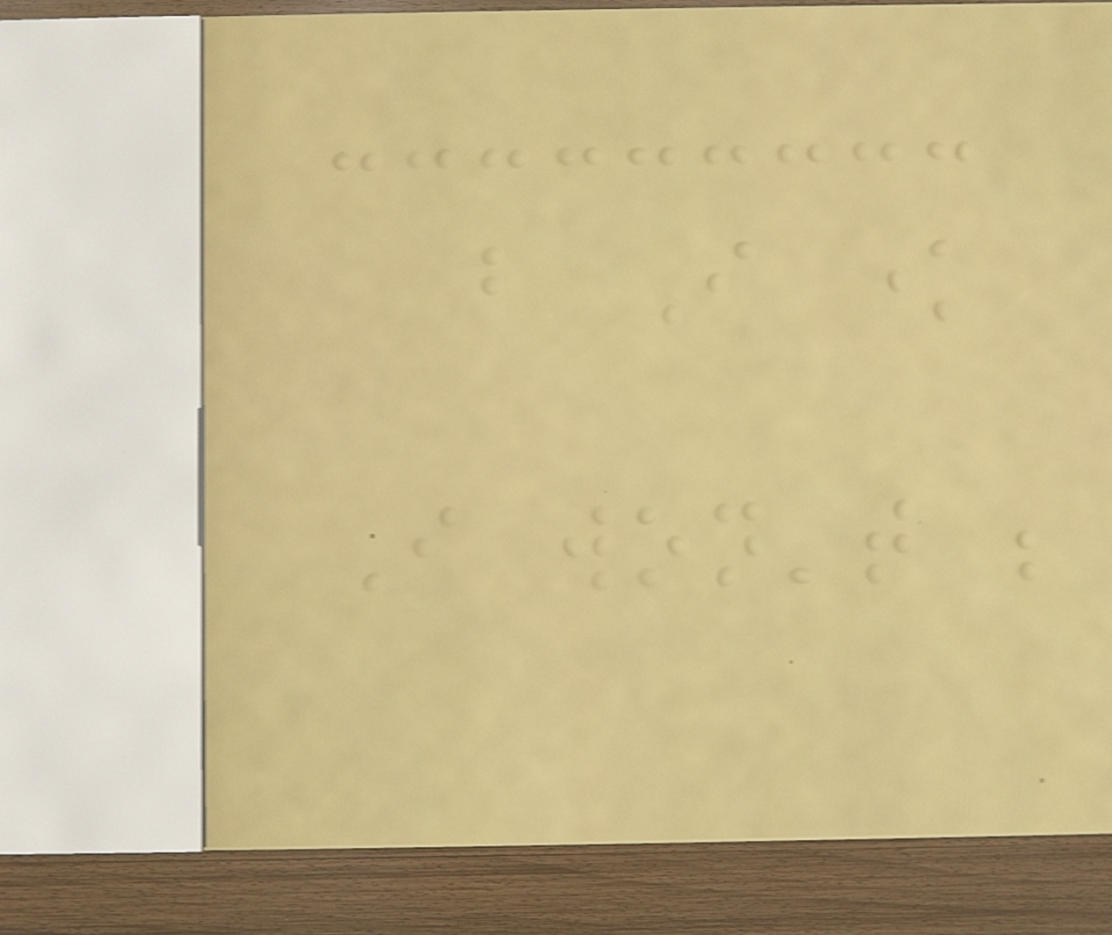but I know
I won't be
